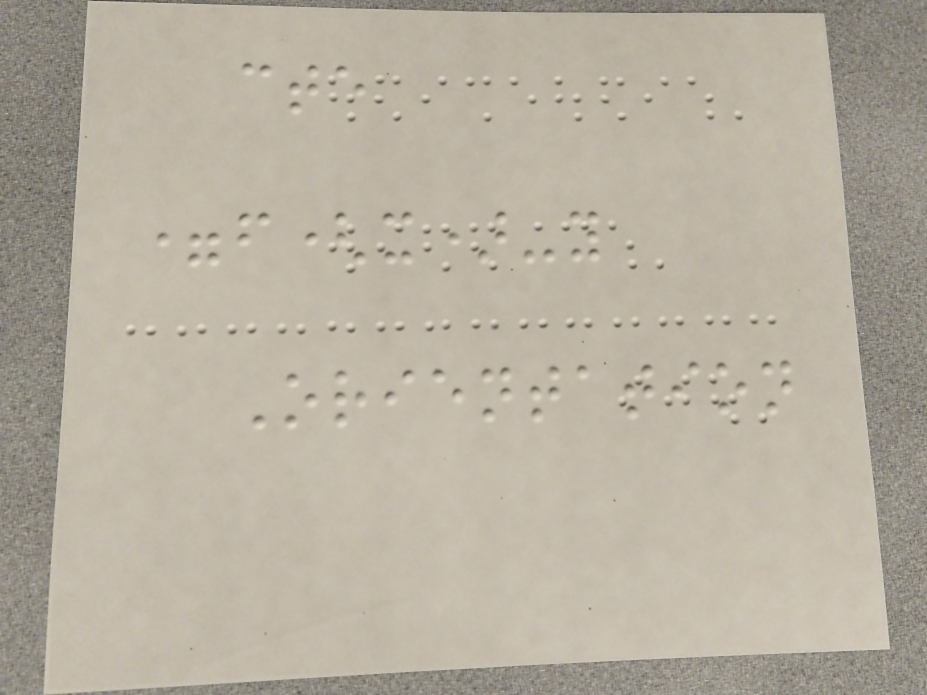cte
=f(x)-y
Orientation
